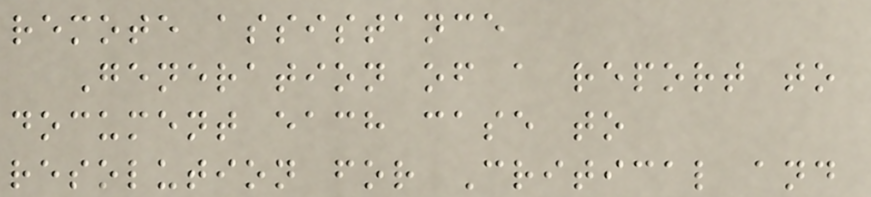remote assistance
Generation of a report to
document each case to
resolution for Critical and
